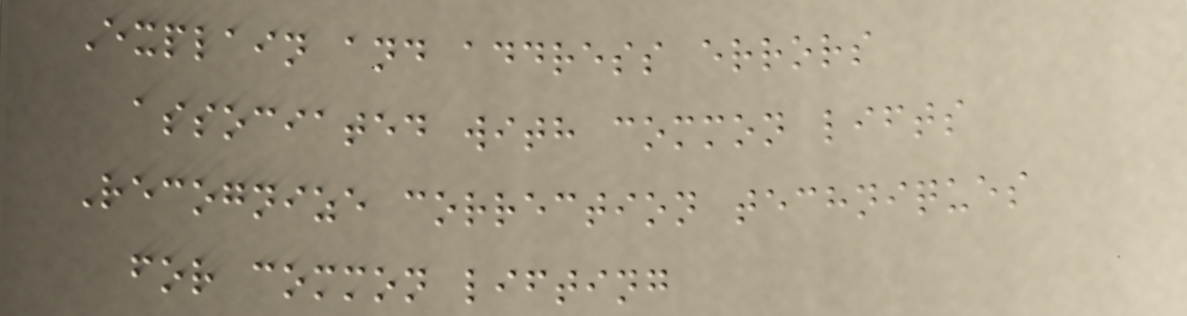Explain and address errors
associated with common lifts
Recognize correction techniques
for common lifting
